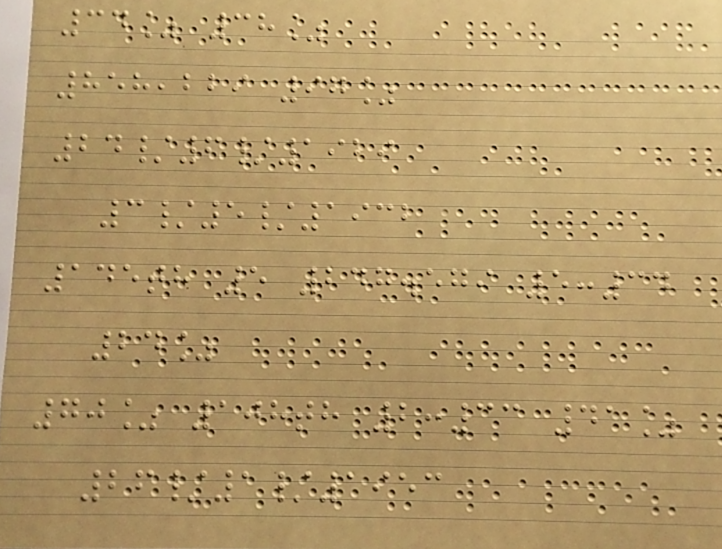34% 38%
858,229 97%
24/6/1929
3/5/1932
145th 5 247.579 5:34
24%
70% 108th 2:33 41%
26/1/1953
